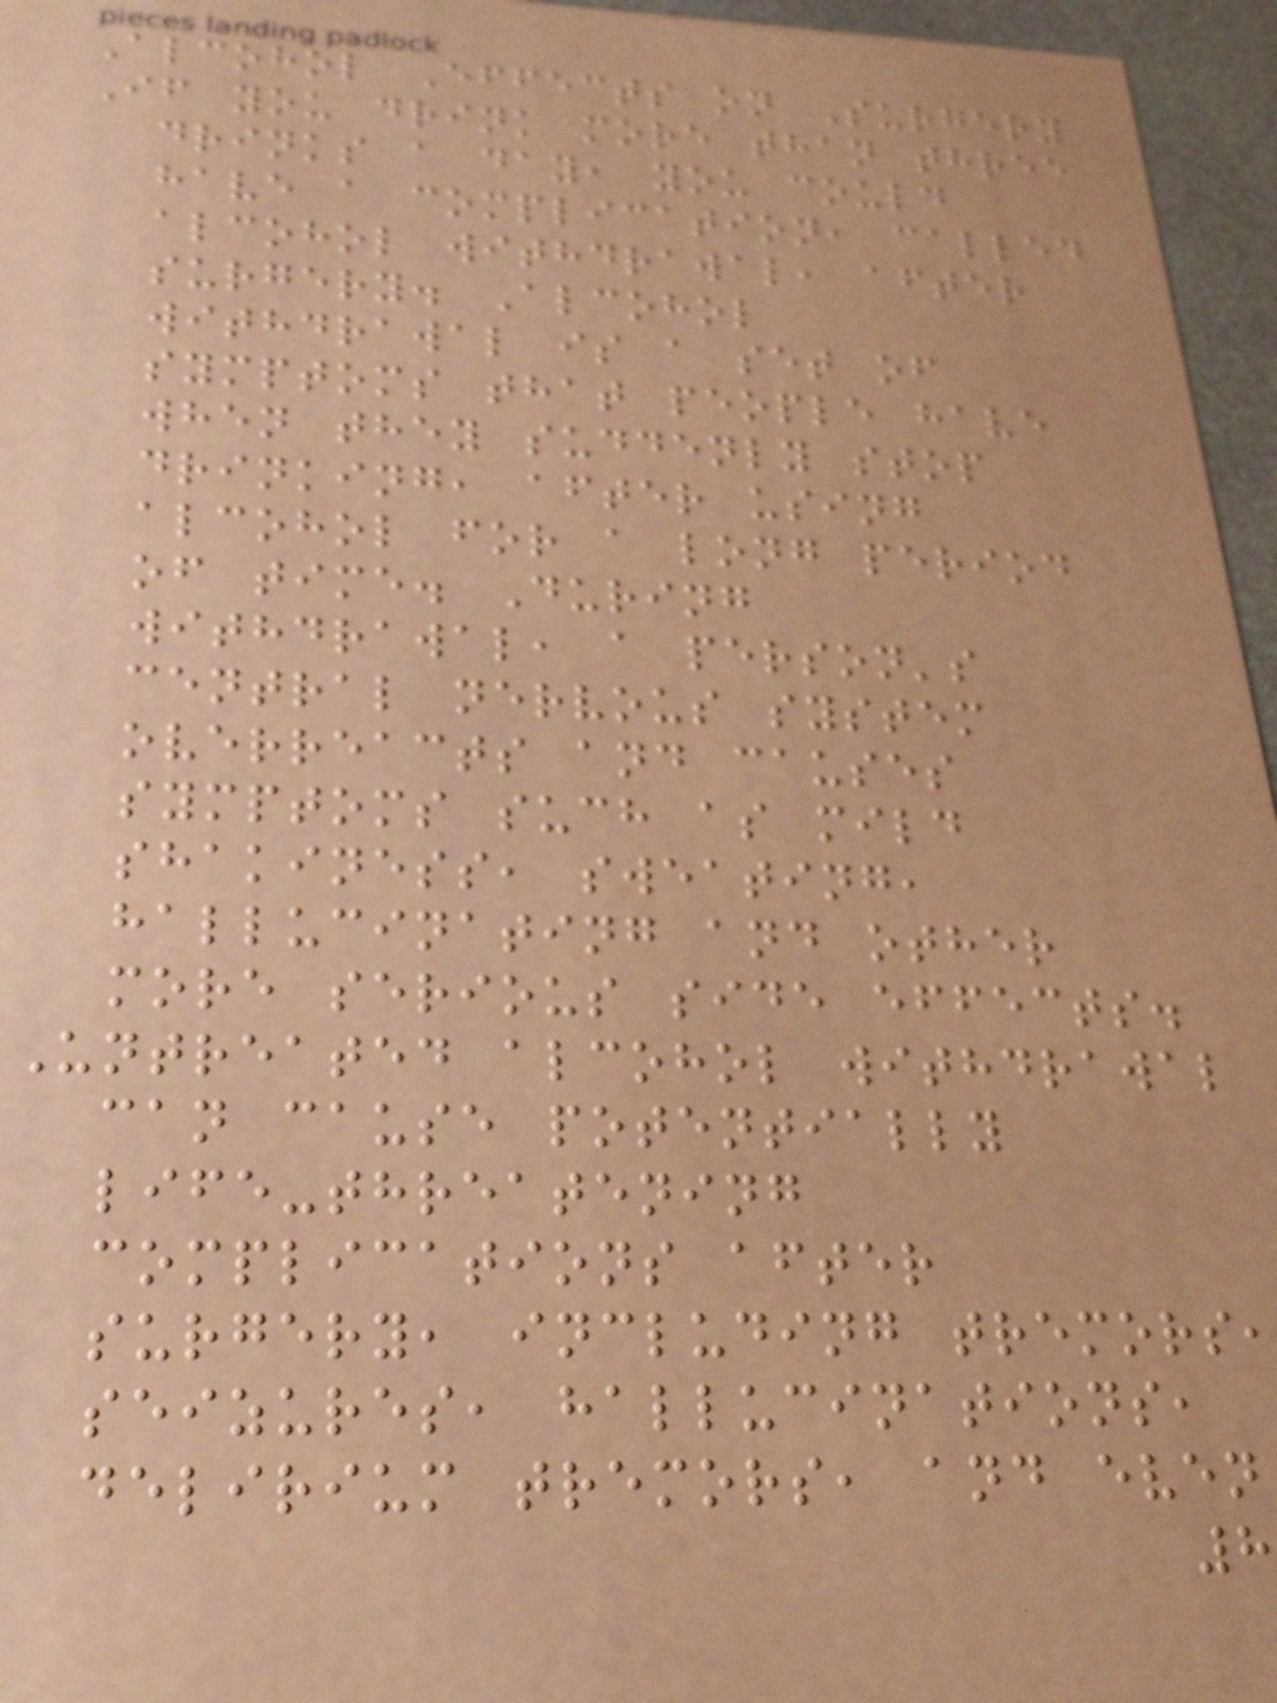Alcohol Effects on Surgery
If you drink more than three
drinks a day, you could
have a complication, called
alcohol withdrawal, after
surgery. Alcohol
withdrawal is a set of
symptoms that people have
when they suddenly stop
drinking, after using
alcohol for a long period
of time. During
withdrawal, a person's
central nervous system
overreacts and causes
symptoms such as mild
shakiness, sweating,
hallucinating and other
more serious side effects.
Untreated alcohol withdrawal
can cause potentially
life-threatening
complications after
surgery, including tremors,
seizures, hallucinations,
delirium tremors, and even
